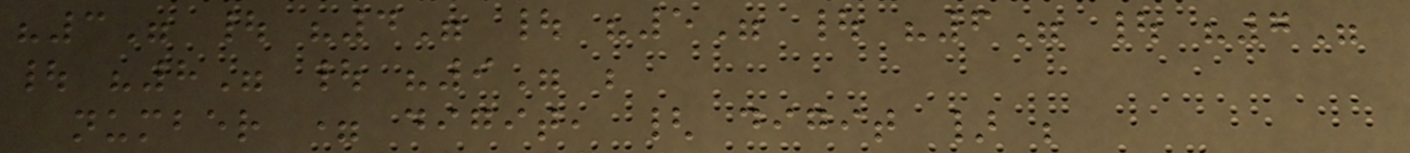"3" | "4" | "5" | "6" | "7"
| "8" | "9" ;
number = digit, { digit } ;
